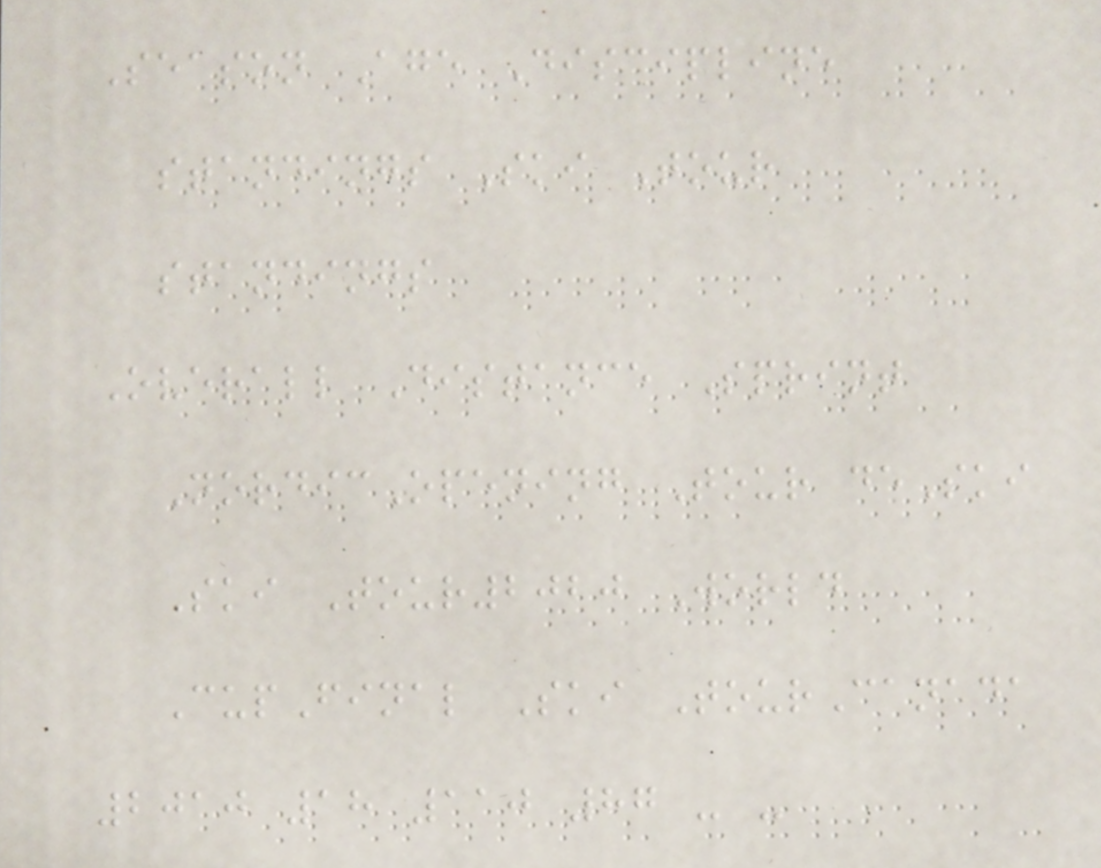Season Age Discipline
standings Ski Tour
standings
Overall Distance Sprint
NordicOpening Tour deSki
Ski Tour2020 World
CupFinal Ski TourCanada
2010 18 110 87 - -
